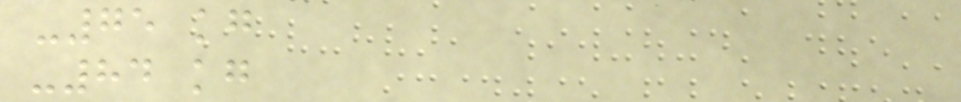-75 kg
-84 kg
